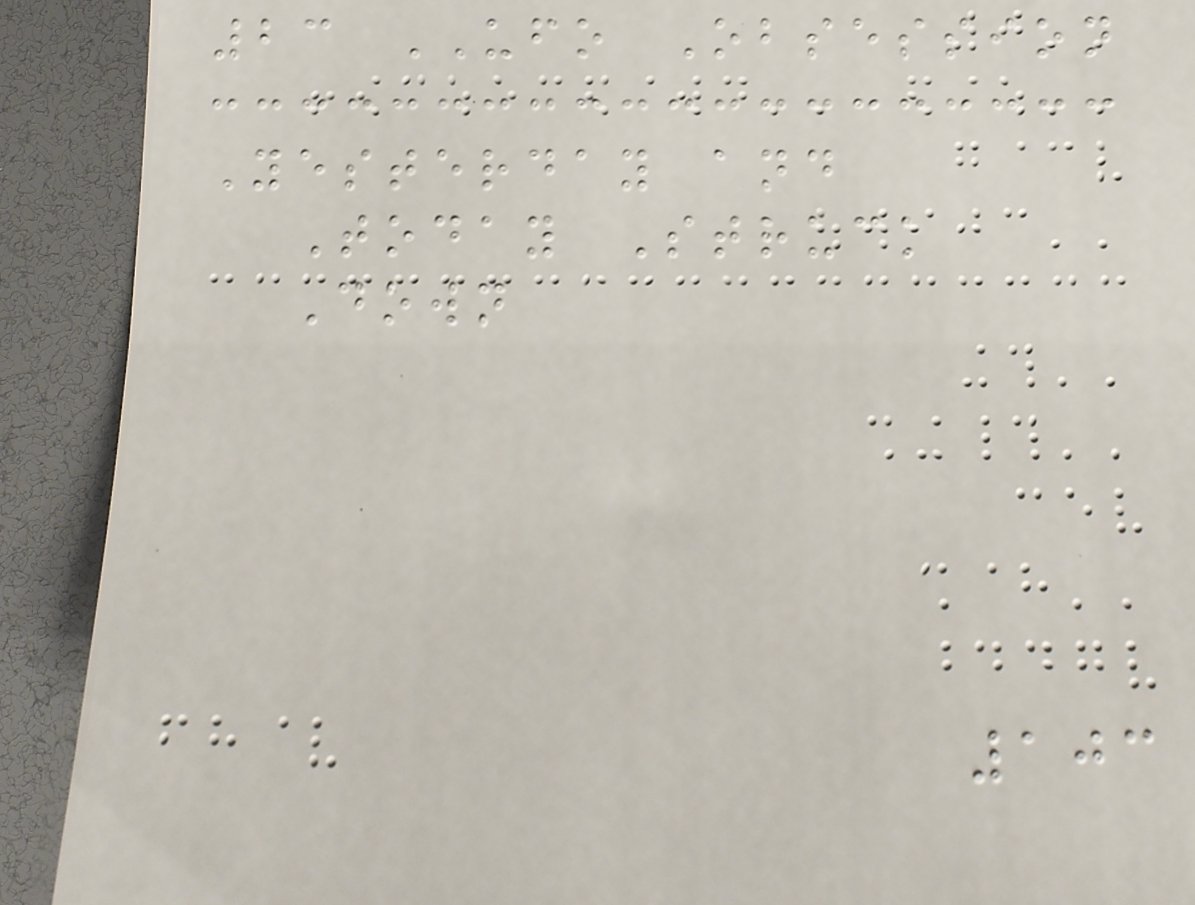23 UFO Obsession
Yesterday and
Today Struck
Down
103
